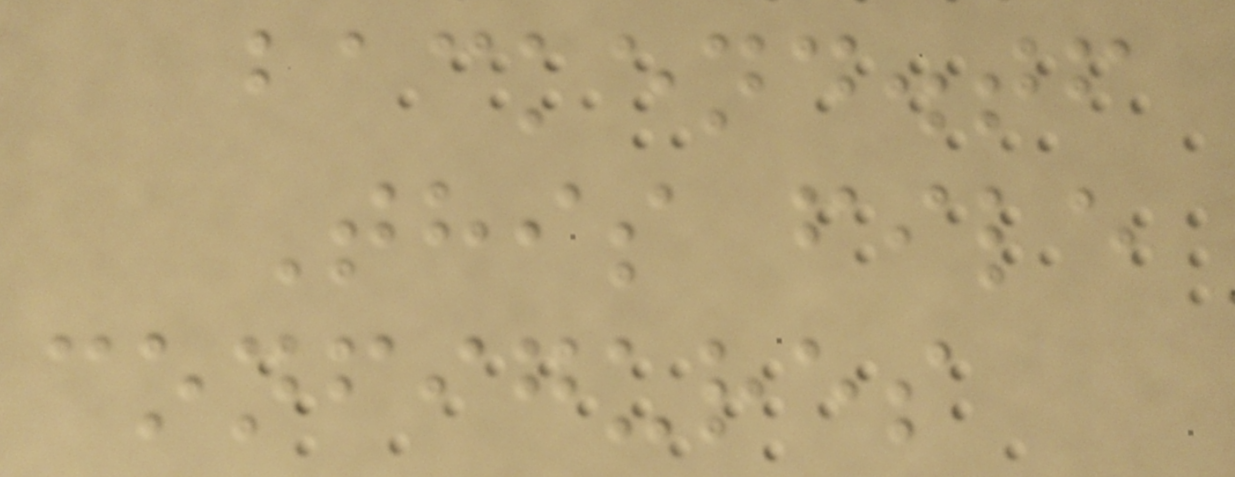backend.tf
This file
configures
